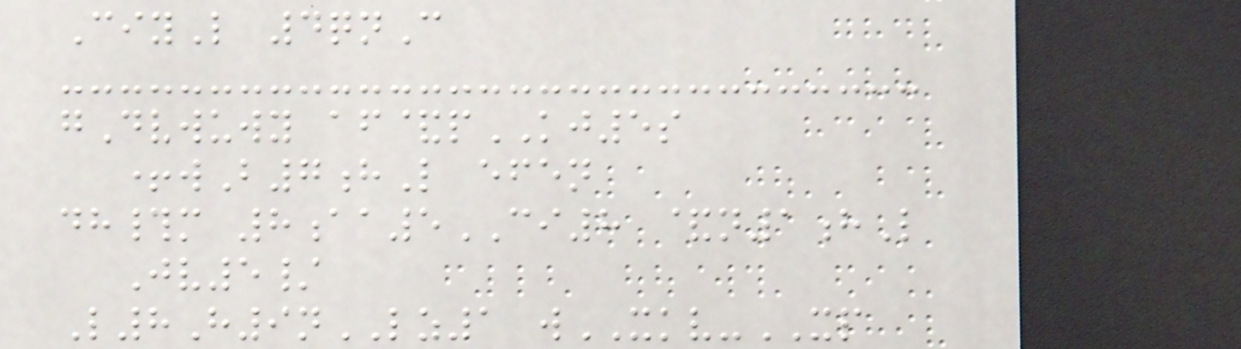CiyL 4qnC
gDvwuwy af&pKJ5s
+wB7hL efen
dh#m 8aa5CI8 &n1hL
Jv5/
L8H9nLZ1 wXKV-XP
